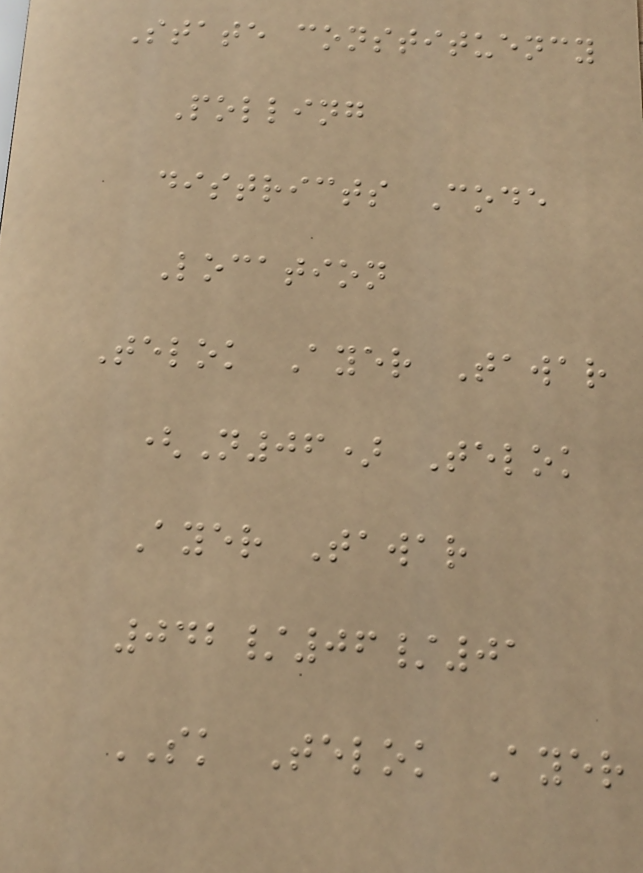State constituency
Polling
districts Code
Location
Telok Ayer Tawar
(N06) Telok
Ayer Tawar
042/06/01
SK Telok Ayer
